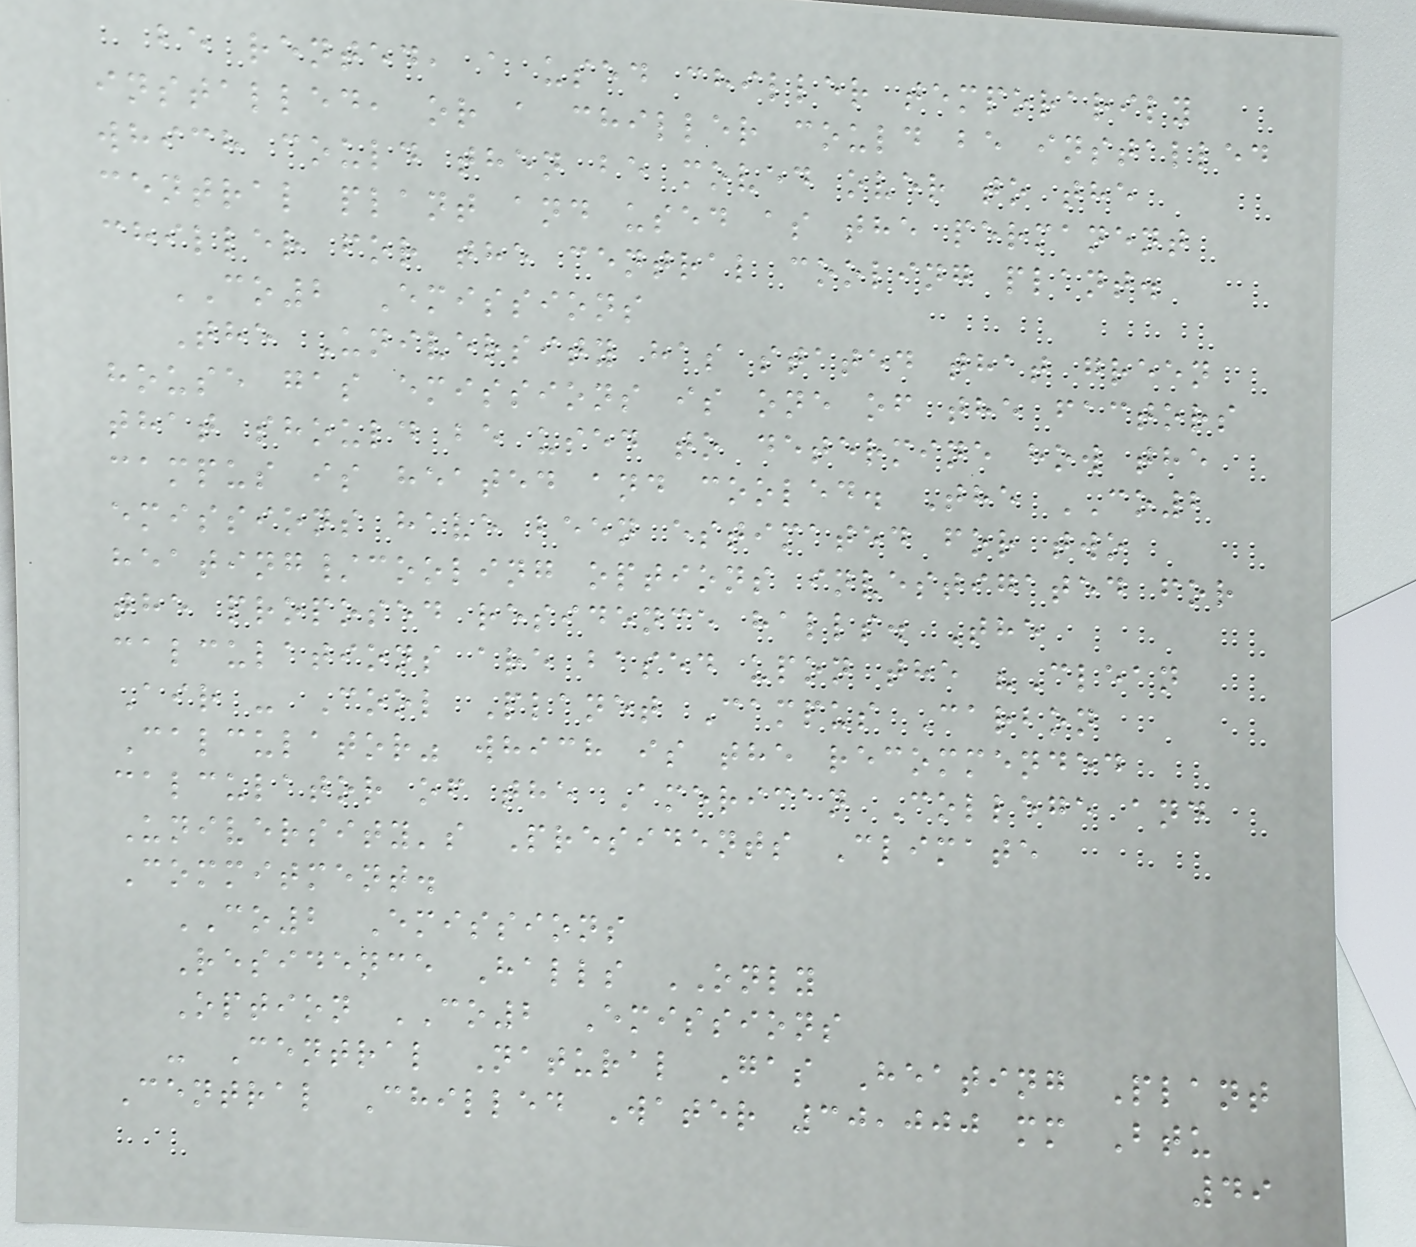be rented, a used chiller temporarily
installed, or a chiller could be installed
which could then be moved over to the
central plant and used as the permanent
chiller for the central cooling plant.
CO2 Emissions
The University has stated that green
house gas emissions is one of the factors
that should be used to determine how the
campus is heated and cooled. The CO2
emissions have been estimated for two
heating/cooling options investigated for
the proposed residence halls. The
calculations are based upon the "Clean
Air - Cool Planet Campus Carbon
Calculator" which is the recommended
calculator of the American College and
University's Presidents Climate
Commitment.
CO2 Emissions
Residence Halls ONLY
Option CO2 Emissions
- Central Natural Gas Heating Plant
Central Chilled Water 30,000 mm Btu
49
